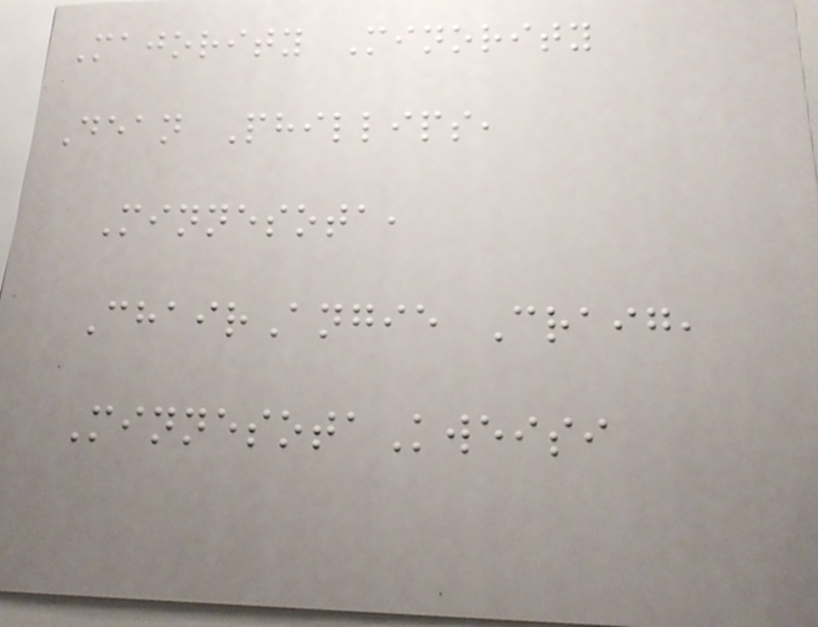Majority Minority
Dean Phillips,
Minnesota,
ChairAngie Craig,
MinnesotaKweisi
